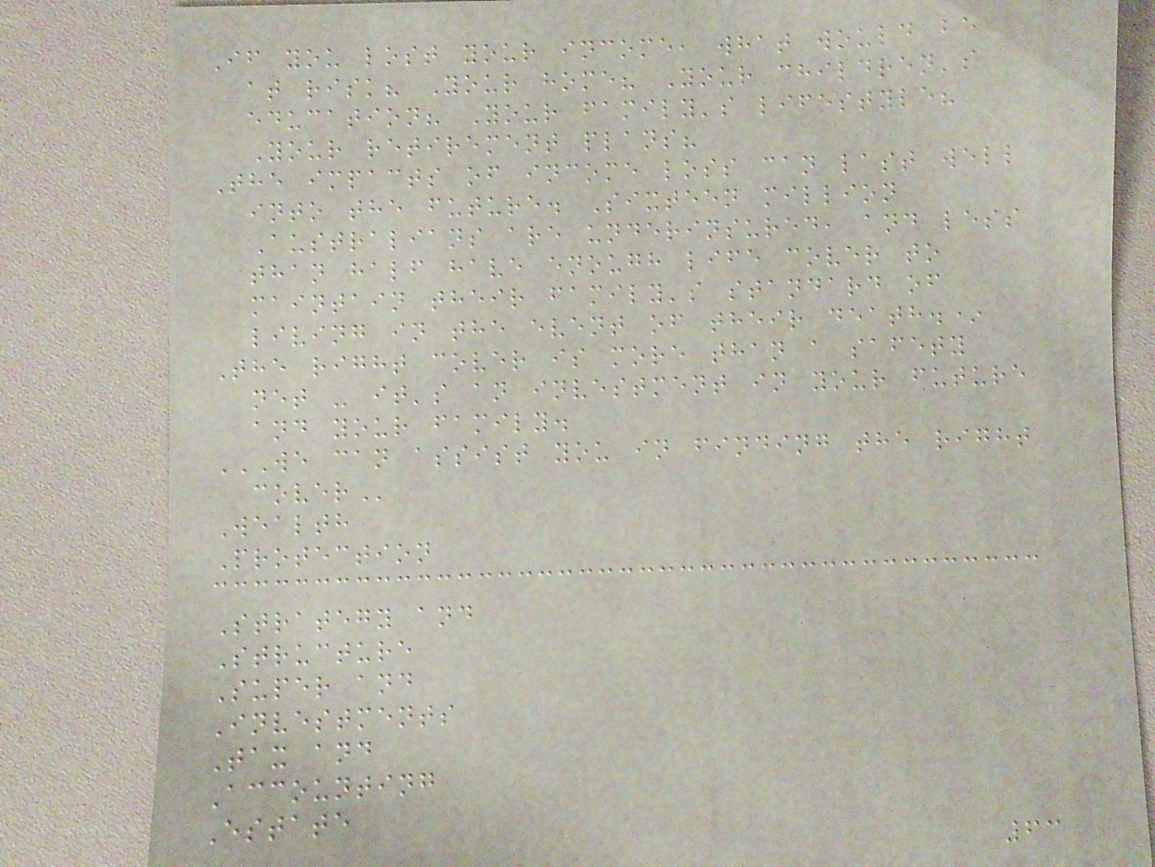If you lost your income, what would be
at risk? Your home? Your children's
education? Your family's lifestyle?
Your retirement plans?
The impacts of income loss can last well
into the future. Sixteen million
Australians are underinsured, and less
than half have enough life cover to
maintain their family's standard of
living in the event of their death.*
The right cover is more than a safety
net - it's an investment in your future
and your family.
WE CAN ASSIST YOU IN FINDING THE RIGHT
COVER
Wealth
Protection
Strategy and
Structure
Super and
Investments
Tax and
Accounting
Estate
63
